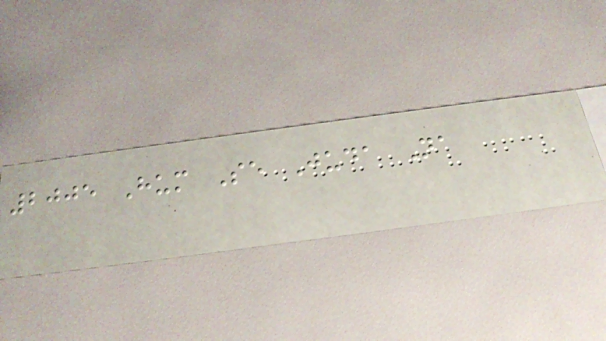2005 Hum Se Juda Na
